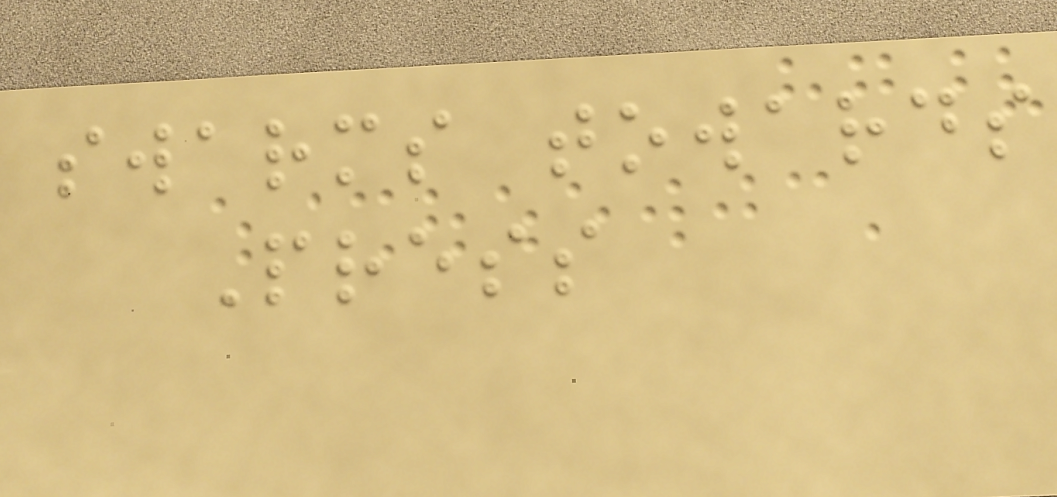swarms towards
Press
